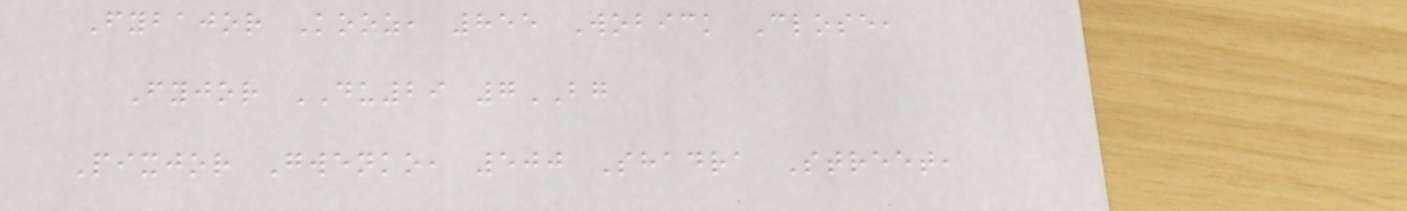Fybajor Kooz, 855 Wobick Close,
Fyjor DU29 7BG
Pixjor Gwenko, 500 Shadra Street,
